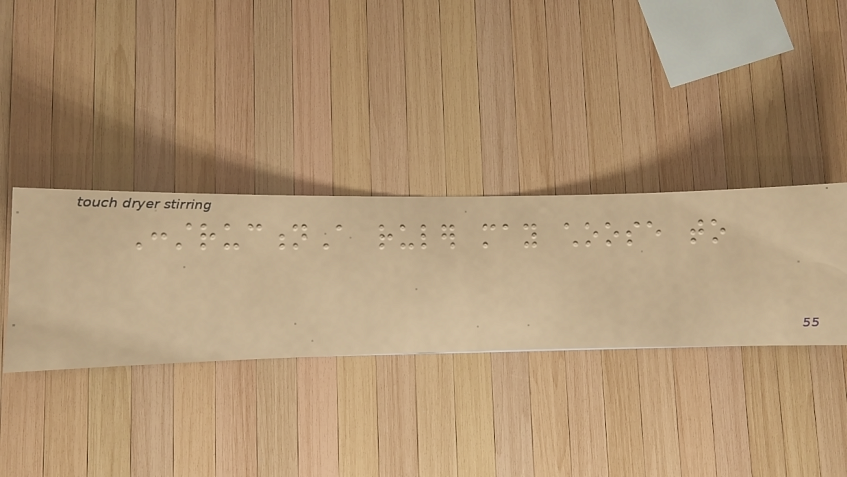ConstructionA ruler may choose to
